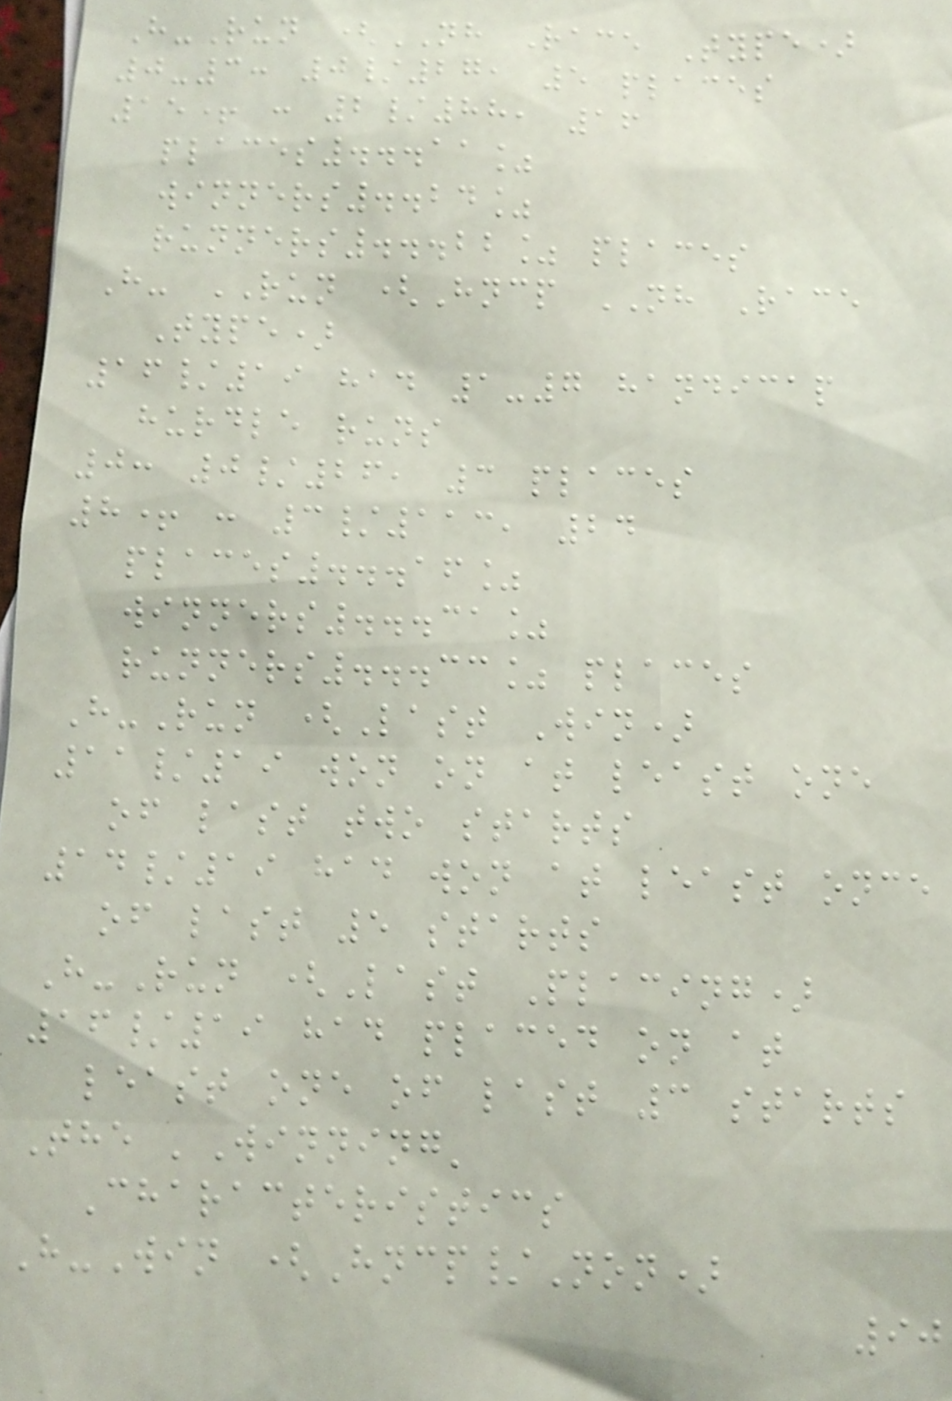H-Run (NH Race Type)
0-3: 0/27, 5 places
15+ : 2/88, 16
places...11%
winners..24%
runners...22% places
H- RUN (Hncp NH Race
Type)
16/19 had 1-7 handicap
hurdle runs
0: 0/26, 3 places
8+ : 3/113, 24
places...16%
winners...31%
runners...33% places
H-Run (Last Win)
11/19 won on at least one
of last two starts
14/19 had won at least once
of last 5 starts
H-Run (Last Placing)
16/19 had placed on at
least one of last 3 starts
The 'Winning'
Characteristics
H-Win (Hncp/Non)
90
